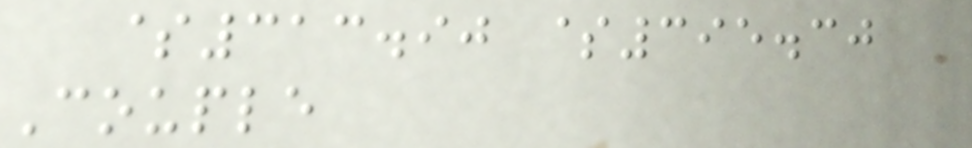$313.90 $395.30
Couple
